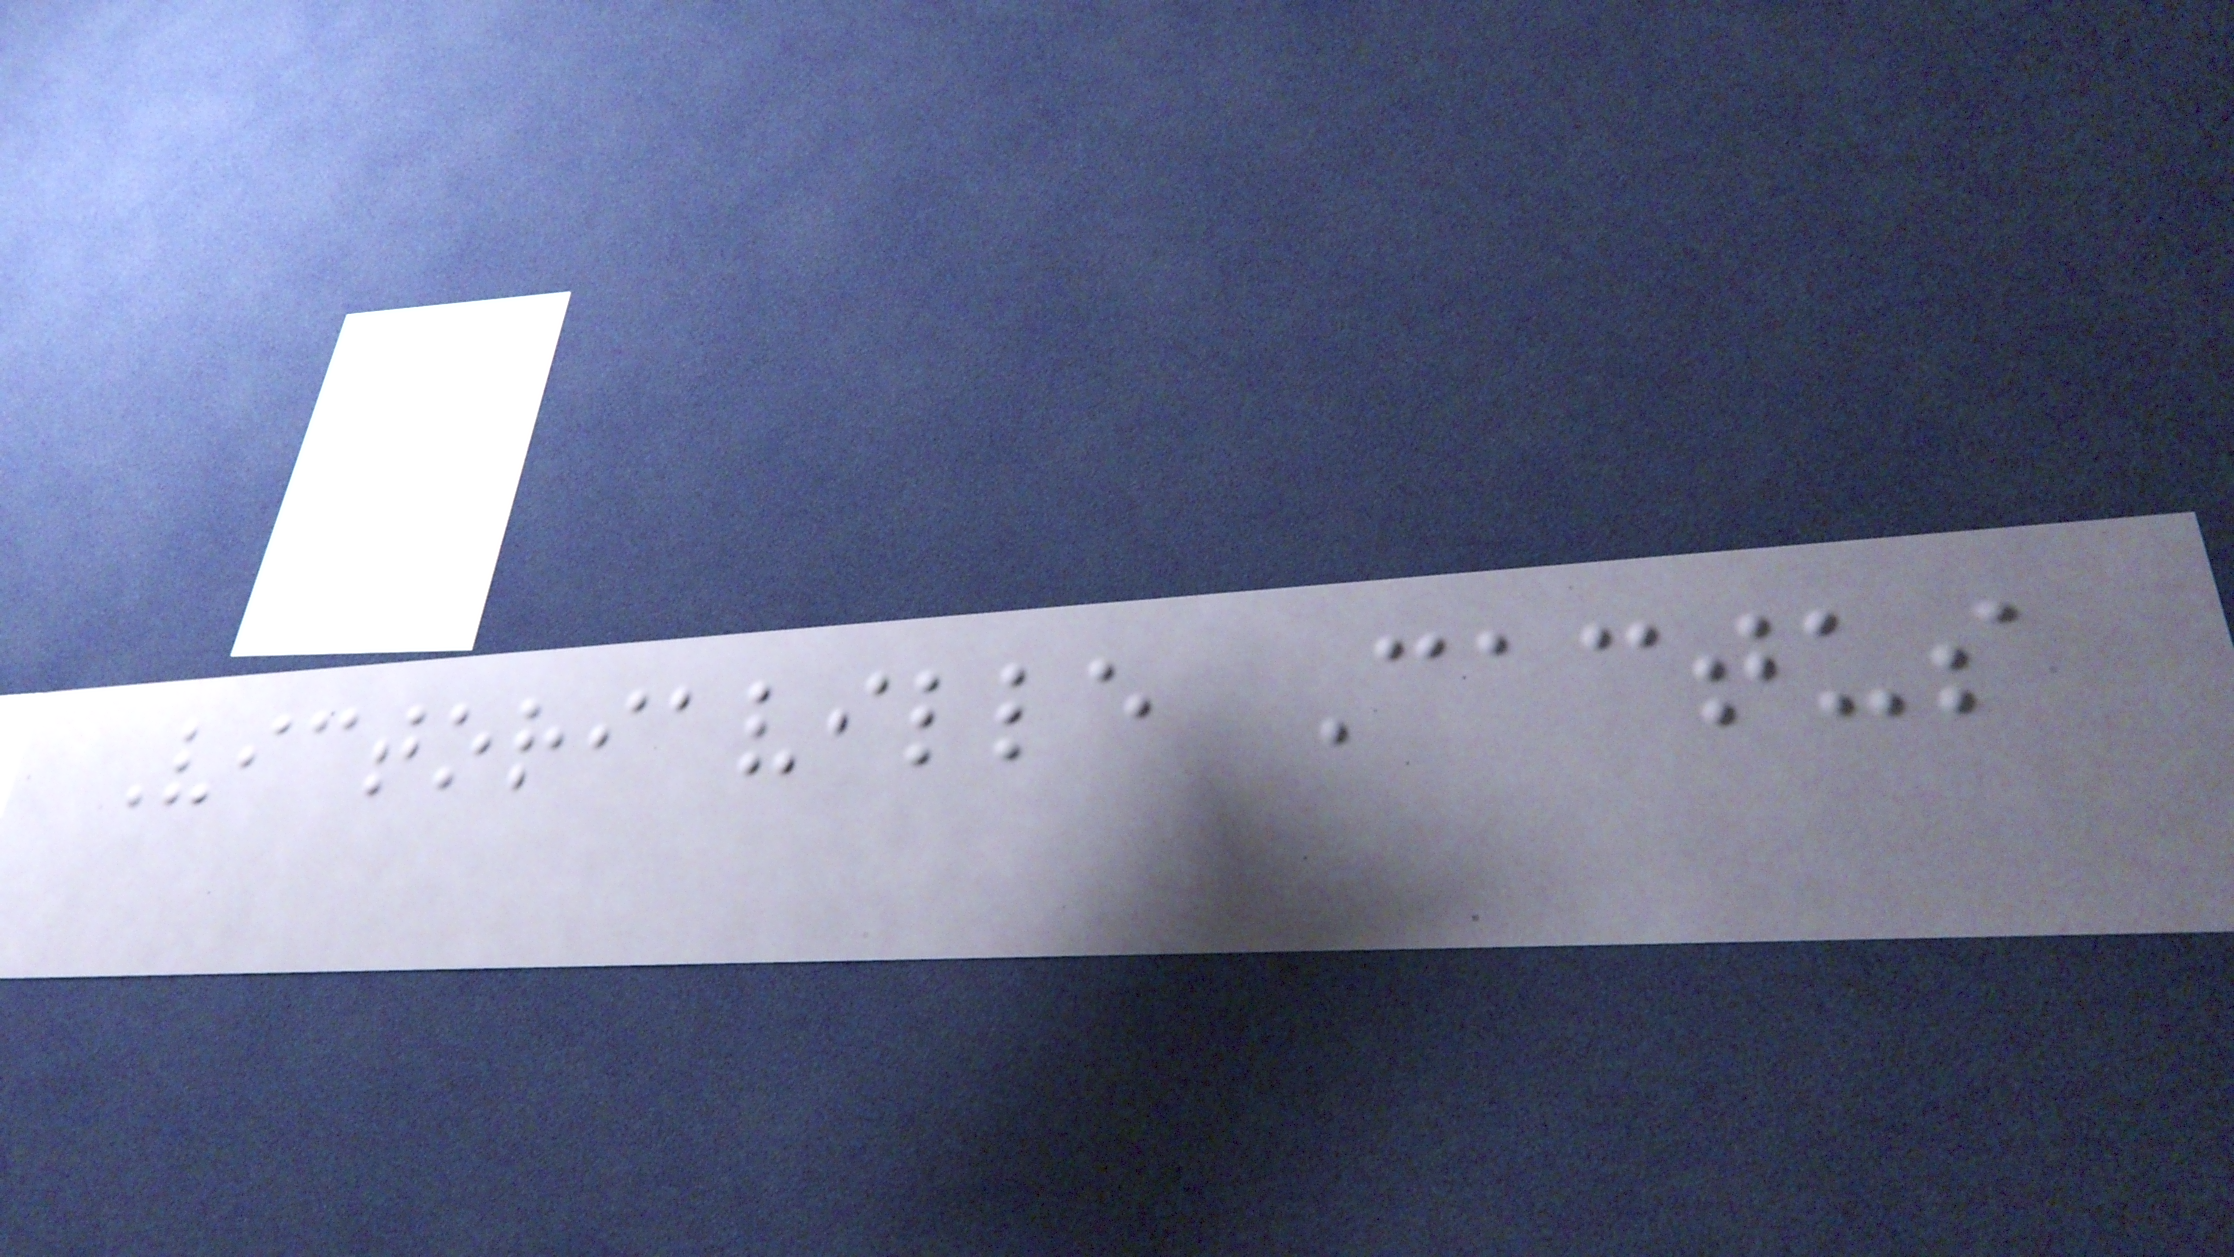Victoriaville Cactus
